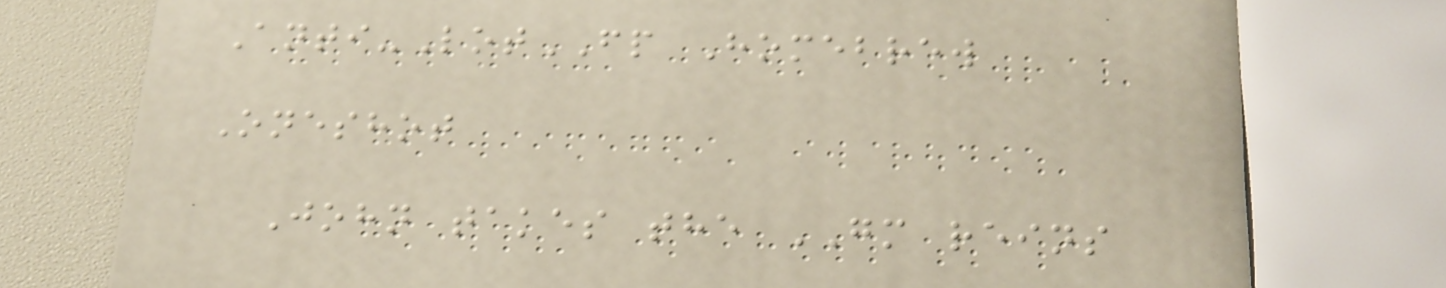Anti-LotFP Homebrew
Oneshot
John takes the GM reins
